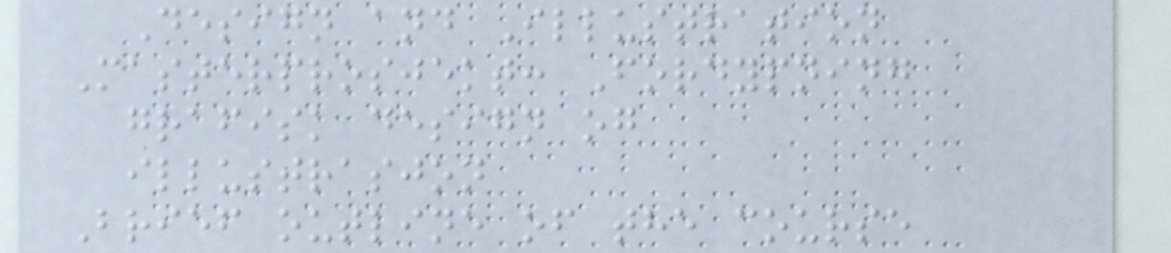Design and Illustration
Masterprosjekt: Fordypning
grafisk design og
illustrasjon
Brief outline of the course
